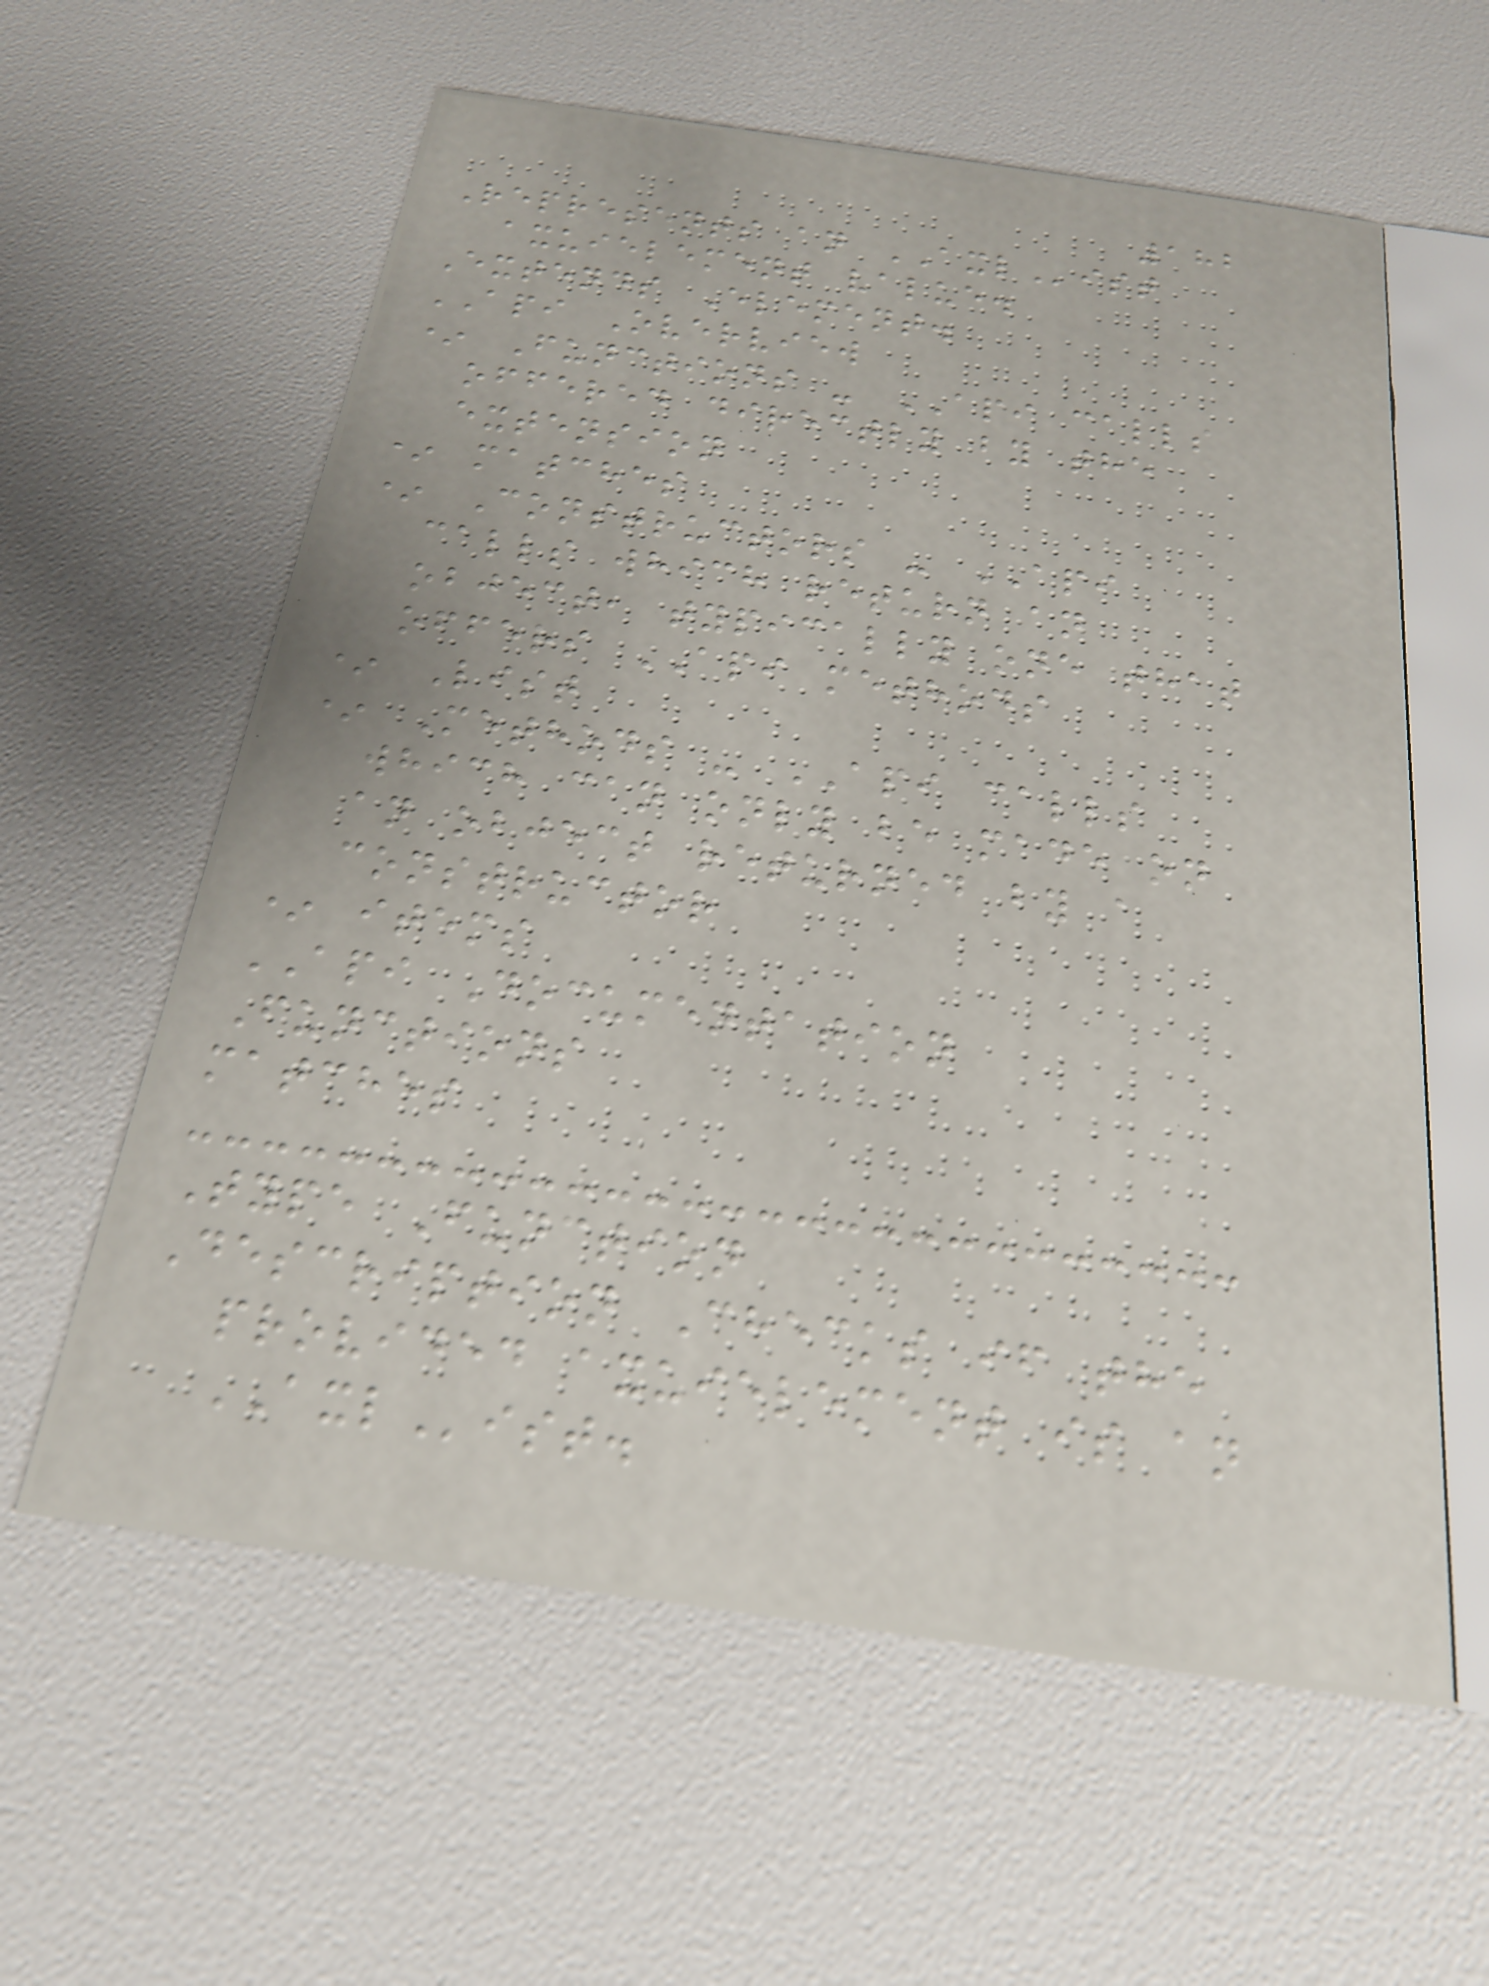182
Represents an AXList
axuielement value.
Extends Element.
API Overview
* Functions - API calls
offered directly by the
extension
* matches
* Constructors - API
calls which return an
object, typically one that
offers API methods
* List
* Methods - API calls
which can only be made on
an object returned by a
constructor
* items
API Documentation
Functions
matches
Type Function
Description Checks if the
provided axuielement is an
AXList.
